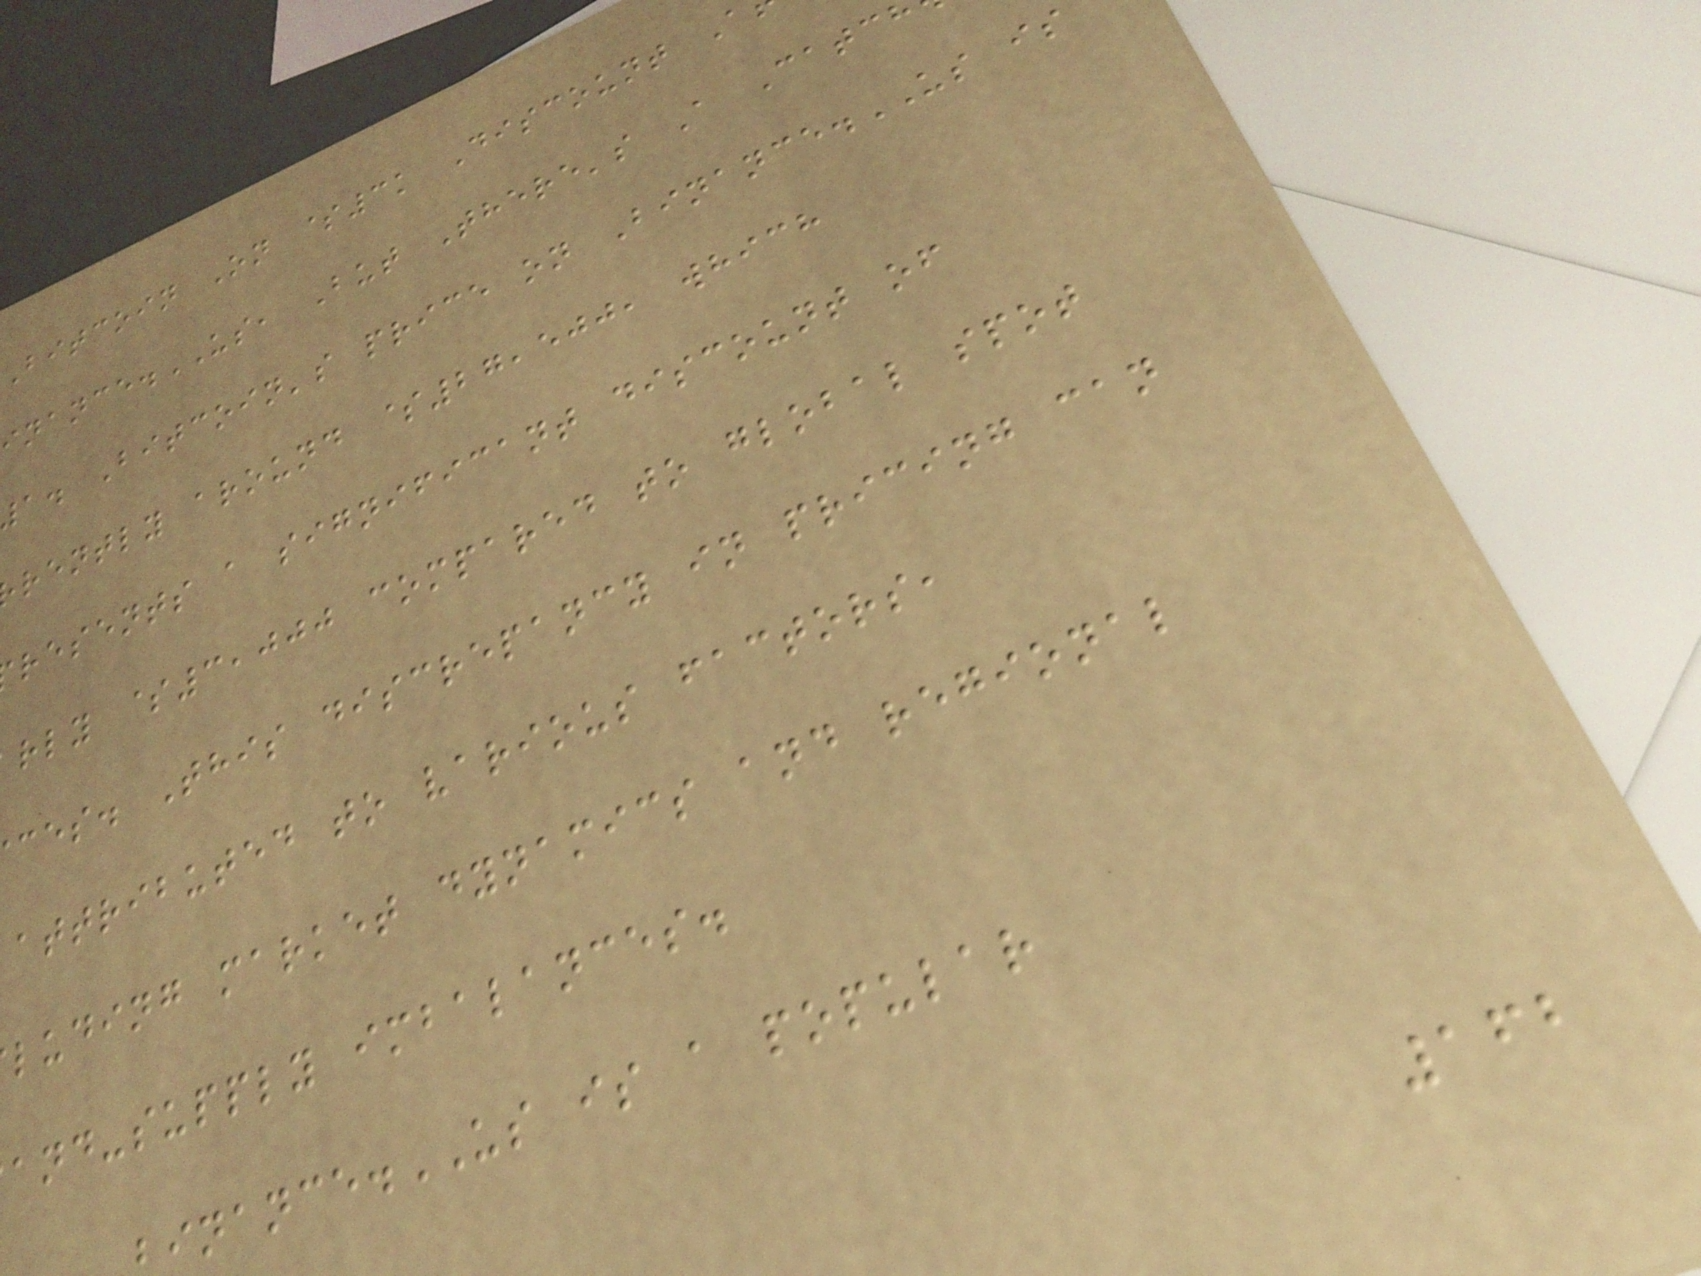Bitcoin On $3k Discount A
inance.US, But There's A Catc
a. Bitcoin's price on Binance.US is
rently around $27,500, which
resents a significant discount of
rly $3,000 compared to global spot
ces. This discrepancy in pricing can
attributed to various factors,
luding market dynamics and regional
and-supply imbalances.
inance.US is a popular
162
